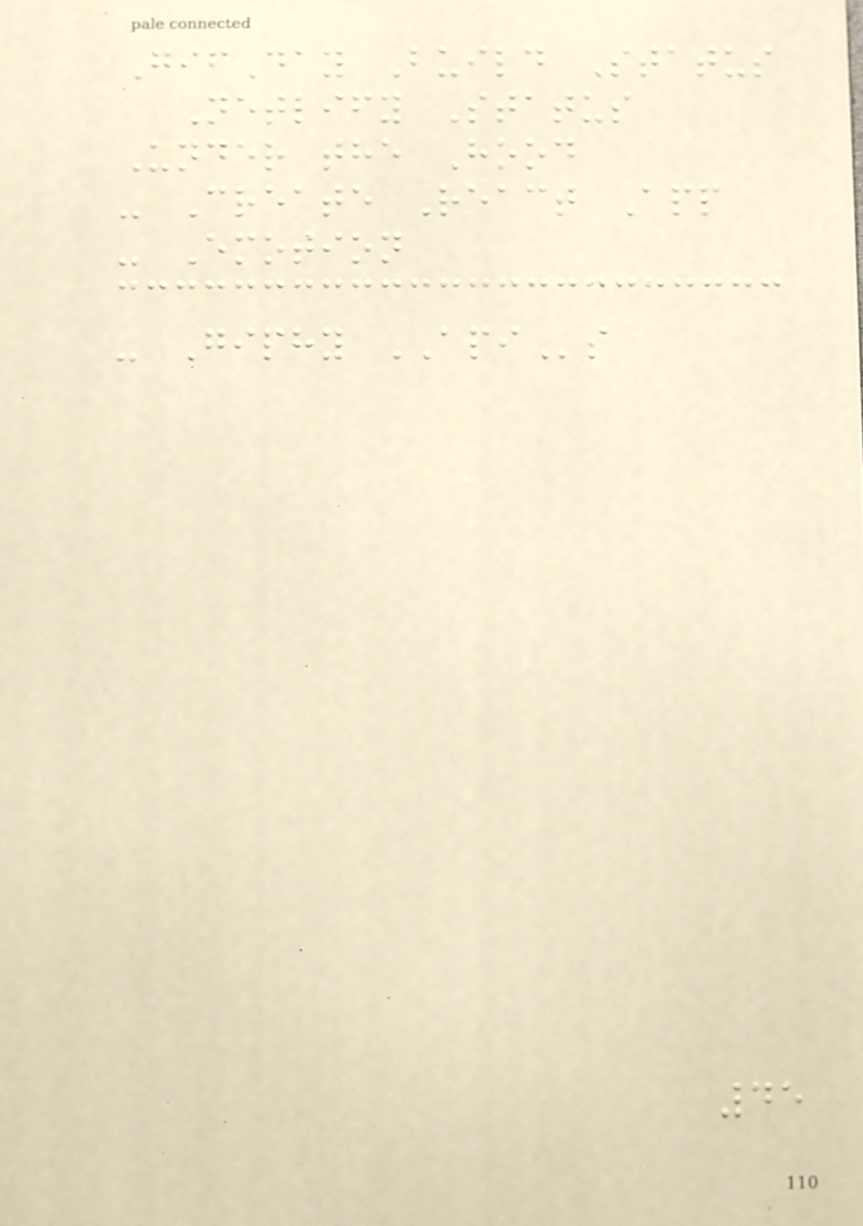GifDay Build Status
Netlify Status
Under the Hood
- Create React App
- Emotion
- Giphy APIs
45
